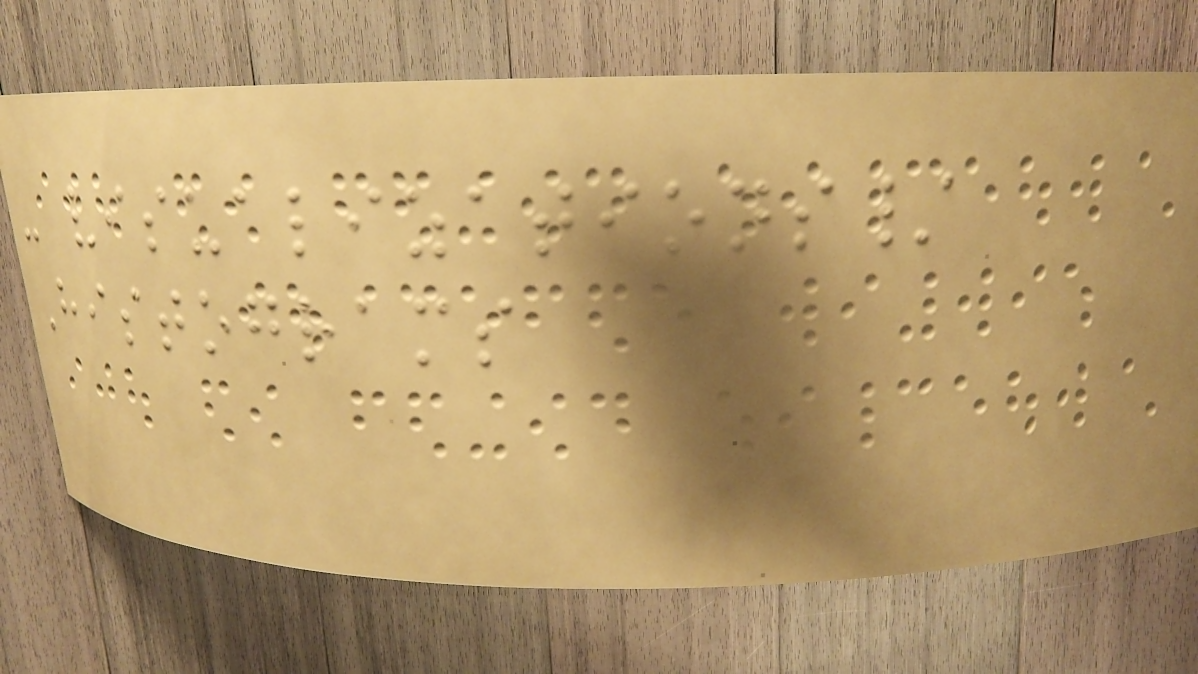- visualizations/
Histograms
